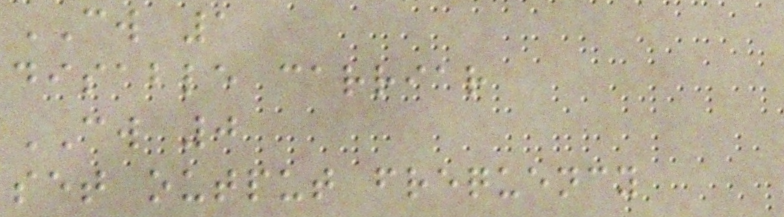CW 1
disable carriar
CW 0
set output frequency
